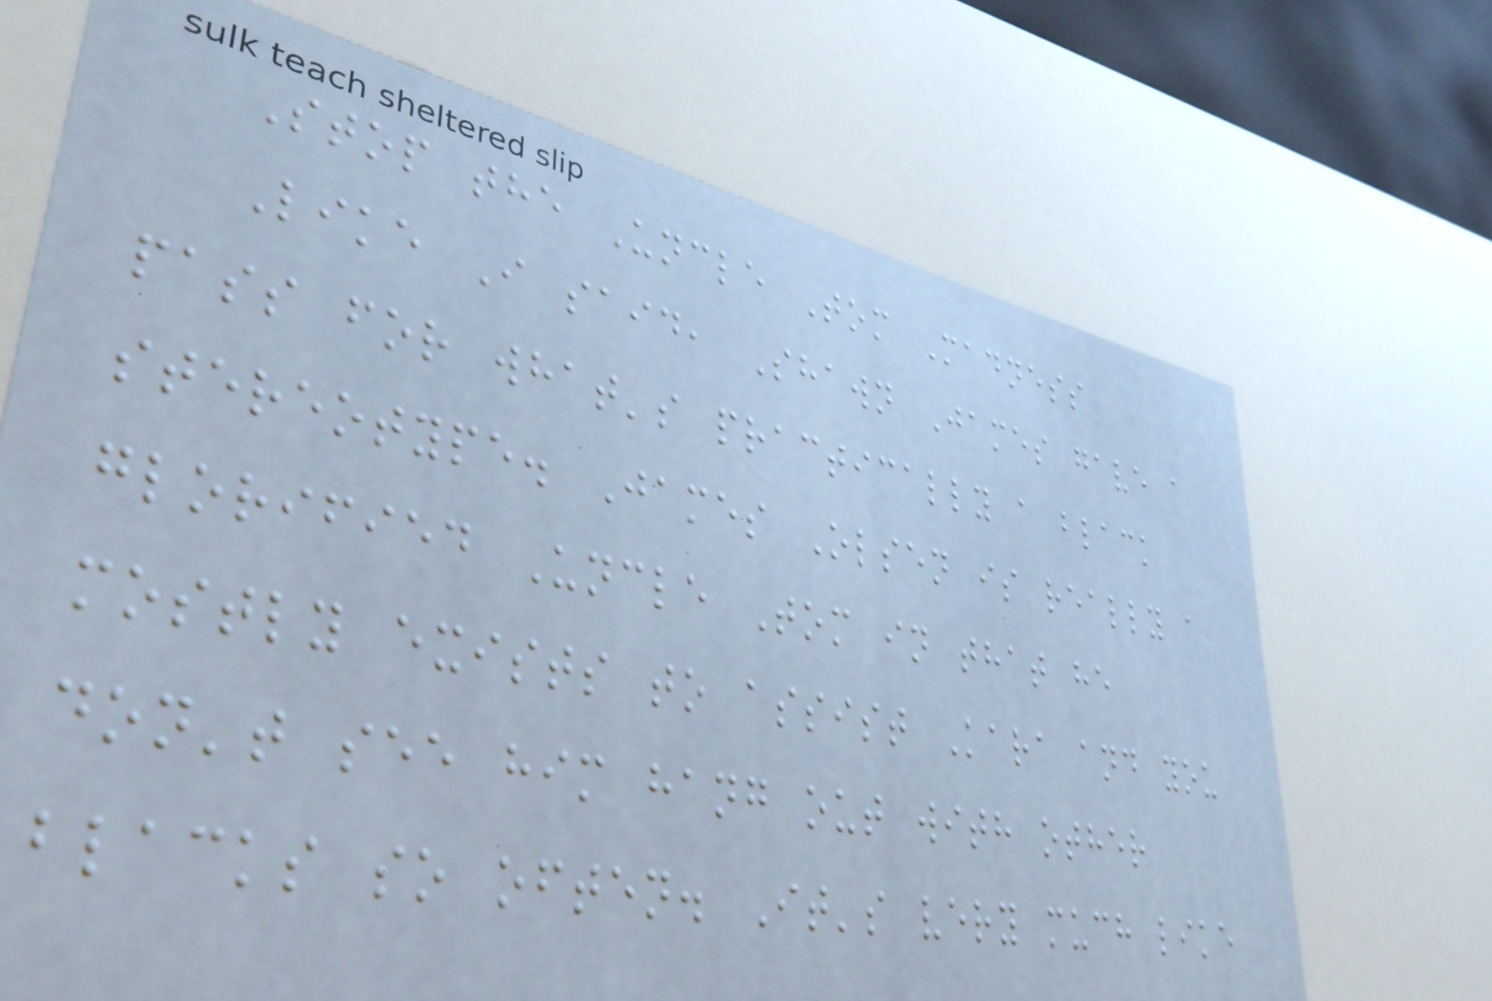Stop the Uncle Tom Madness
Like I said, Shawn James gave a
pass for what's practically a black
stereotype. James Olsen is really a
glorified Uncle Tom in that he
mostly exists to assist Kara and you
don't see him hang out with other
blacks so often. It's very much like
